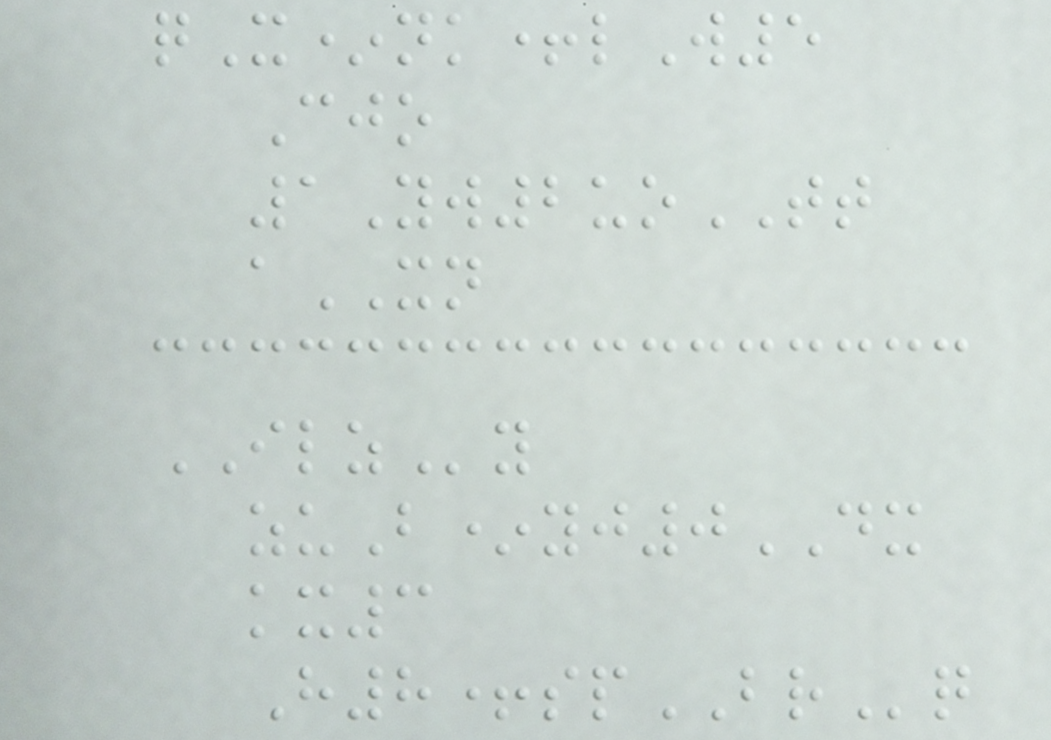qX*nk+lW5
Cjo
1Yw2uoTT
aXN
ILZy
zuB*yj0DX
kx3
H8+spBRq
